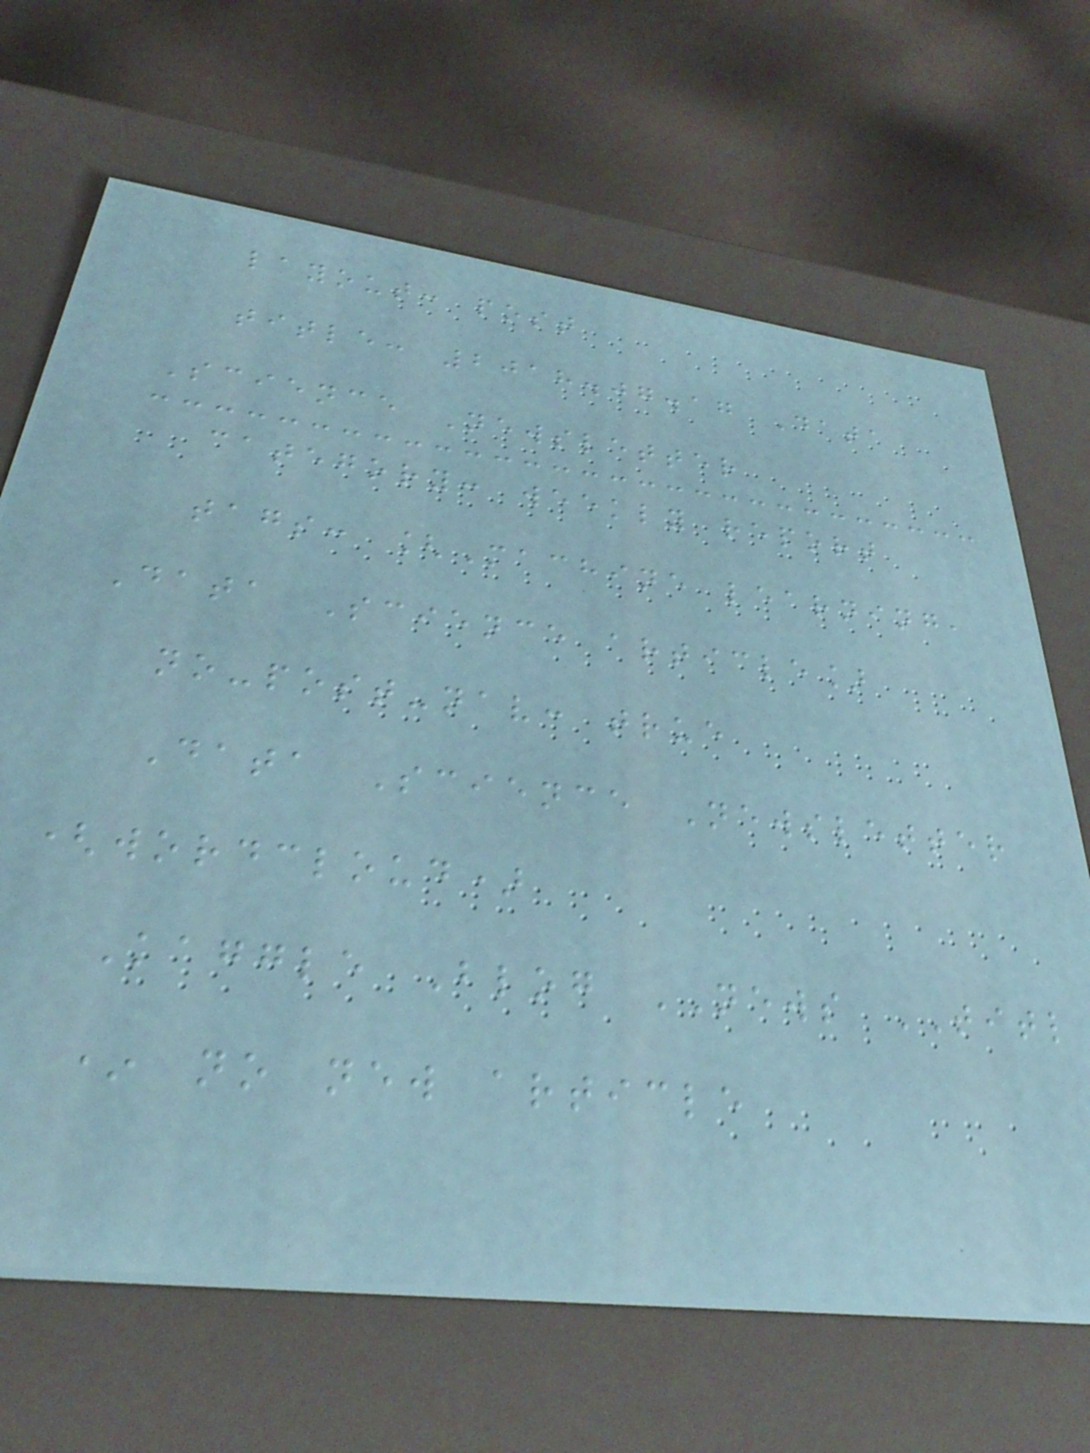layout: post
title: 2018.07.17 Data
Science Newsletter
category: weekly report
tags: [Machine learning,
Data Science article]
no-post-nav: true
Data Science Newsletter
(wordcloud)
Kaggle Blog NEWS TITL
* no new article
